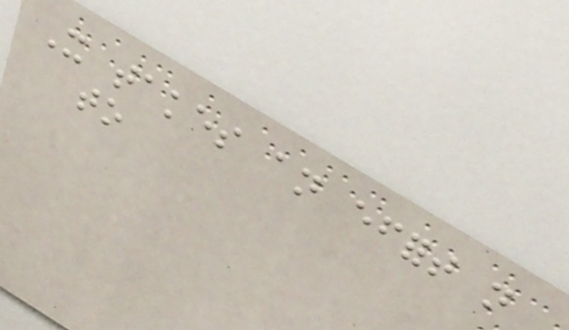It takes an effort not
to
